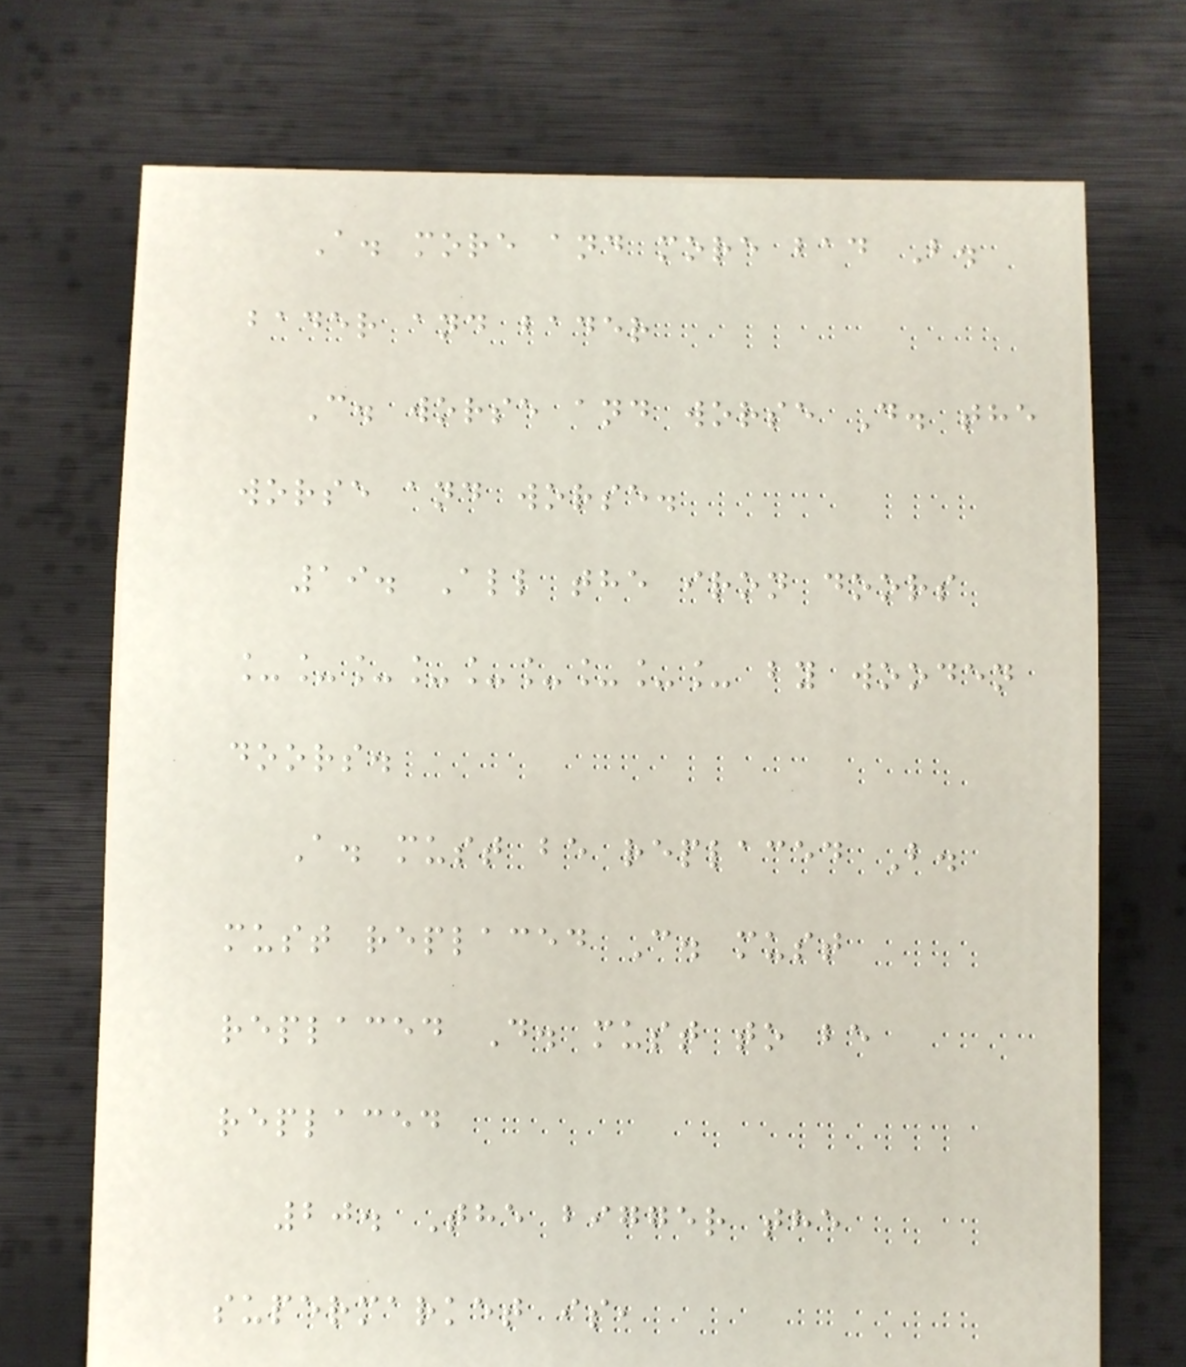A. more and more bad B.
bader and bader
C. worse and worse D. the
worse and worse.
19. All the iron doors
_________ by wooden
doors.
A. must be replaced B.
must replaced C. must
replaced D. must to be
replaced
20. The bigger the
supermarket is,
